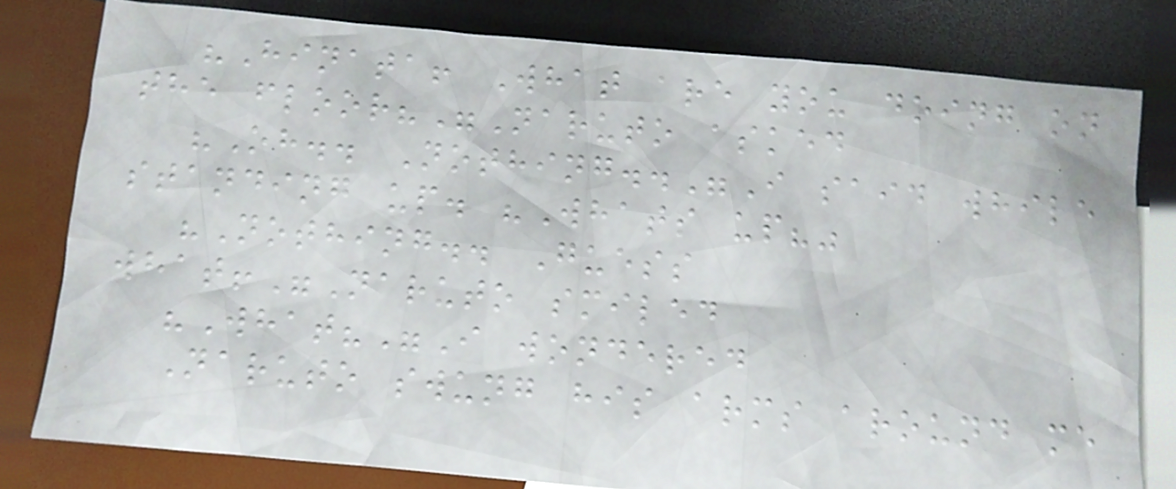"Hinata! What are you doing on
the floor?"Naruto asked
"Oh.. Nothing.."I said while
standing up. "Whats up?"
"Nothing.. Guess
what!"Naruto smiled
"What?"I wondered
Naruto swung his arms around me
